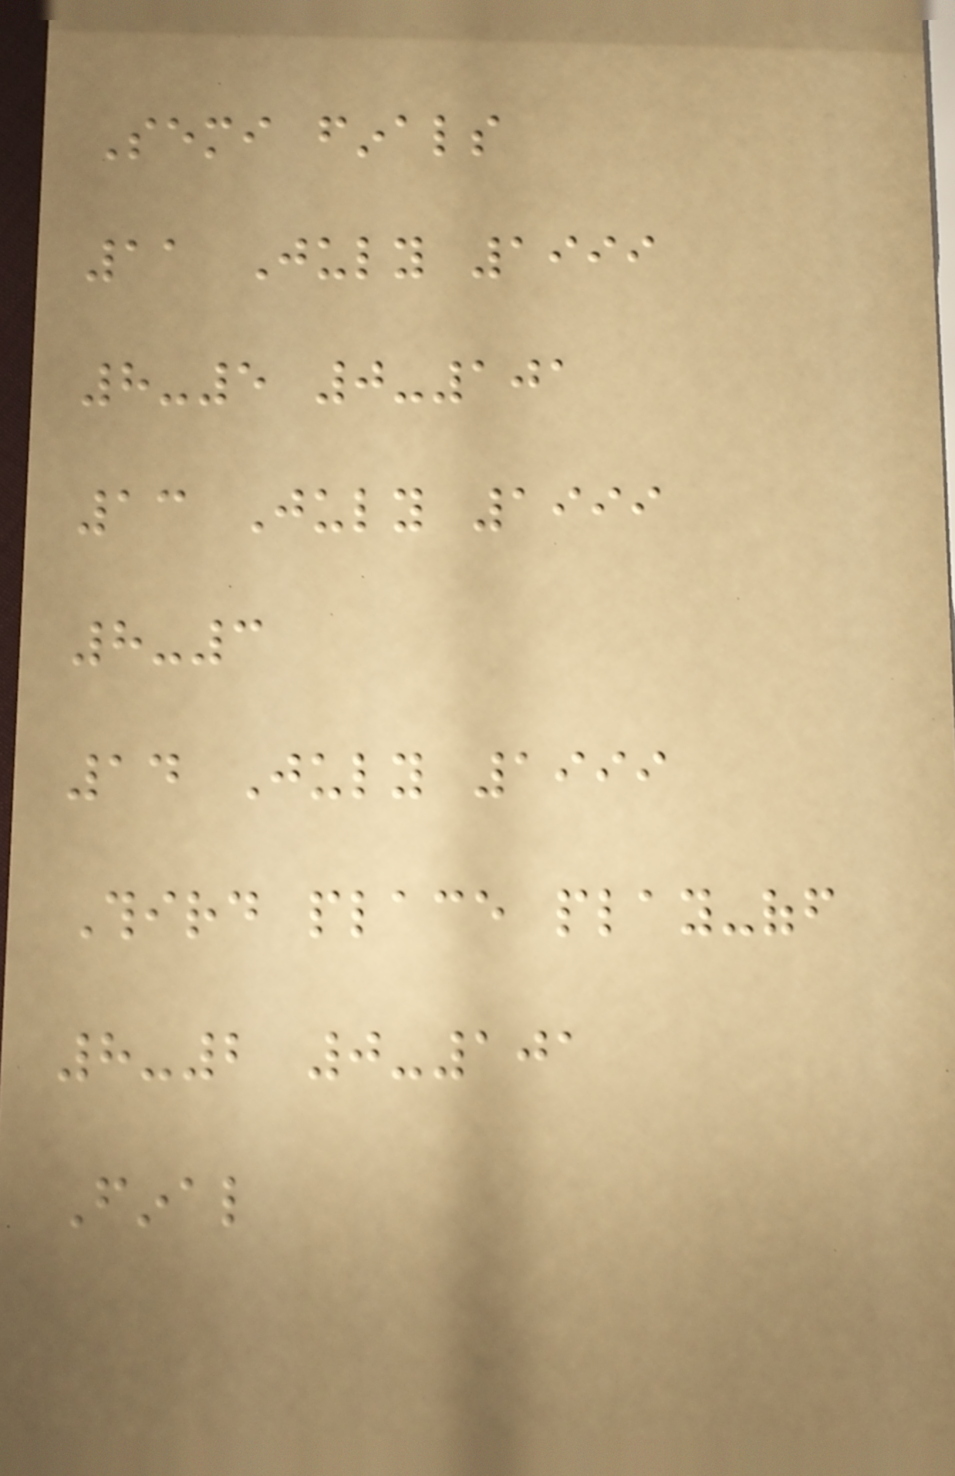Semi finals
11 July 1999
8-5 0-101
13 July 1999
8-3
14 July 1999
Third place play-off
8-2 0-101
Final
